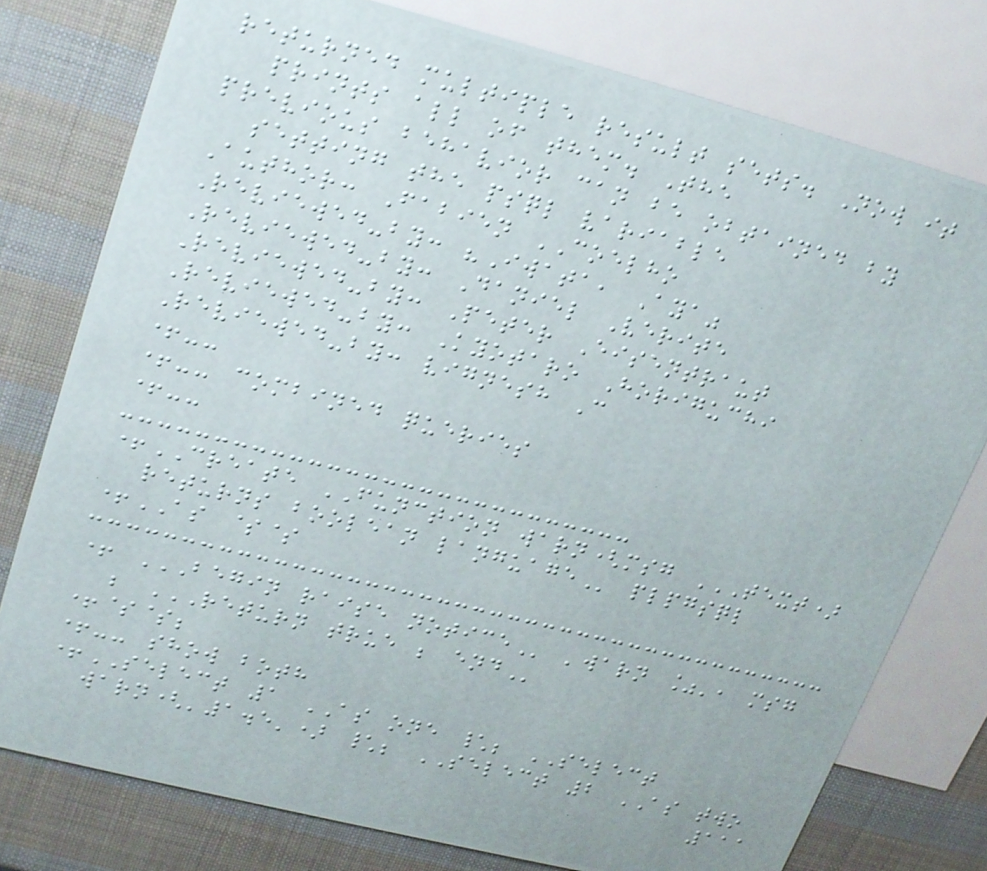returned multiple result sets. Now it
prints all of them. The
previous behavior can be obtained by
setting the psql variable
Author: Fabien COELHO
Reviewed-by: "Iwata, Aya"
Reviewed-by: Daniel Verite
Reviewed-by: Peter Eisentraut
Reviewed-by: Kyotaro Horiguchi
Reviewed-by: vignesh C
+--
+-- combined queries
+--
+CREATE FUNCTION warn(msg TEXT)
RETURNS BOOLEAN LANGUAGE plpgsql
+AS $$
+ BEGIN RAISE NOTICE 'warn %', msg
; RETURN TRUE ; END
+$$;
+-- show both
+SELECT 1 AS one \; SELECT
warn('1.5') \; SELECT 2 AS two
111
